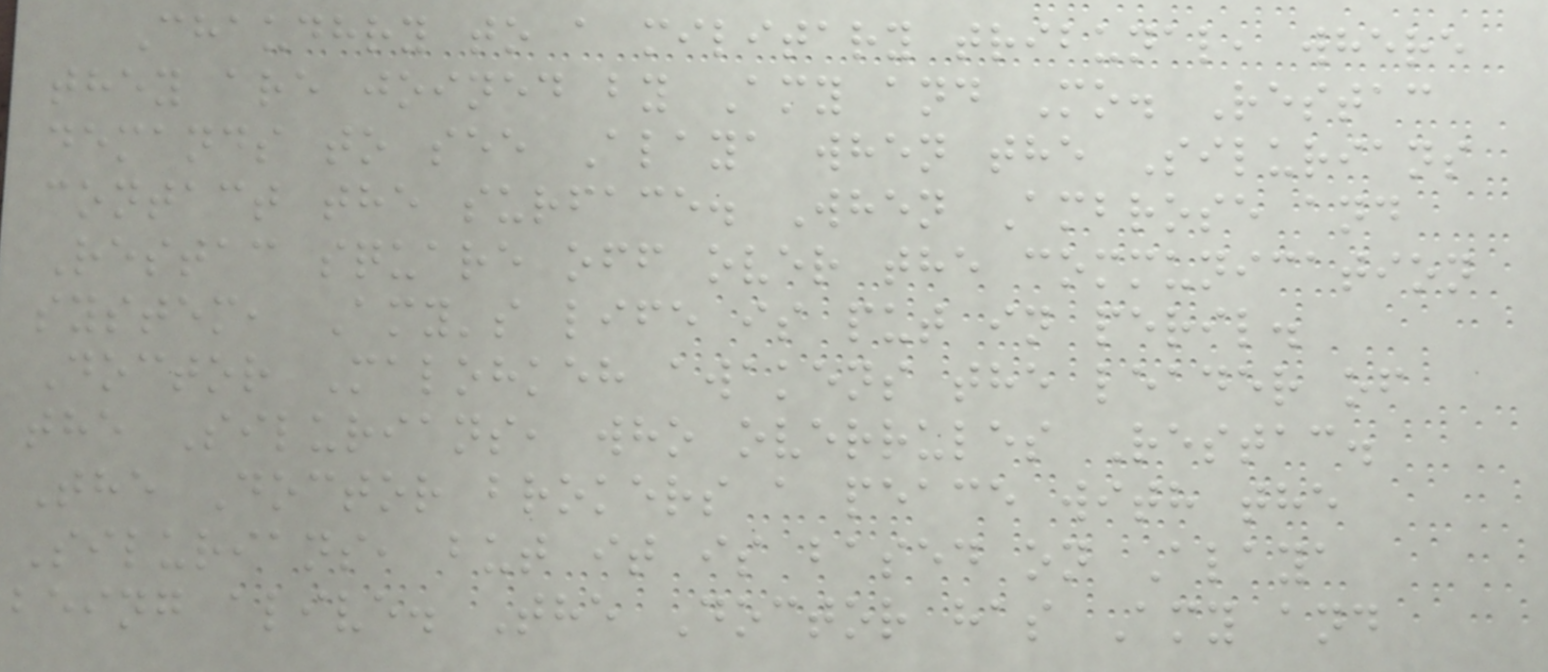Chaudhry to a military tribunal, where
they are joined by Amy and Mo. Restac
demands to see Alaya when the Silurians
contact the surface. When Ambrose and
Restac square off over the communication
system, Amy's life is put in peril.
Doctor Malohkeh awakens the leader of
the Silurians, who overrules Restac.
The Doctor brokers a peace with the
Silurians, but it is based on Alaya
being alive. The Doctor has Amy and
